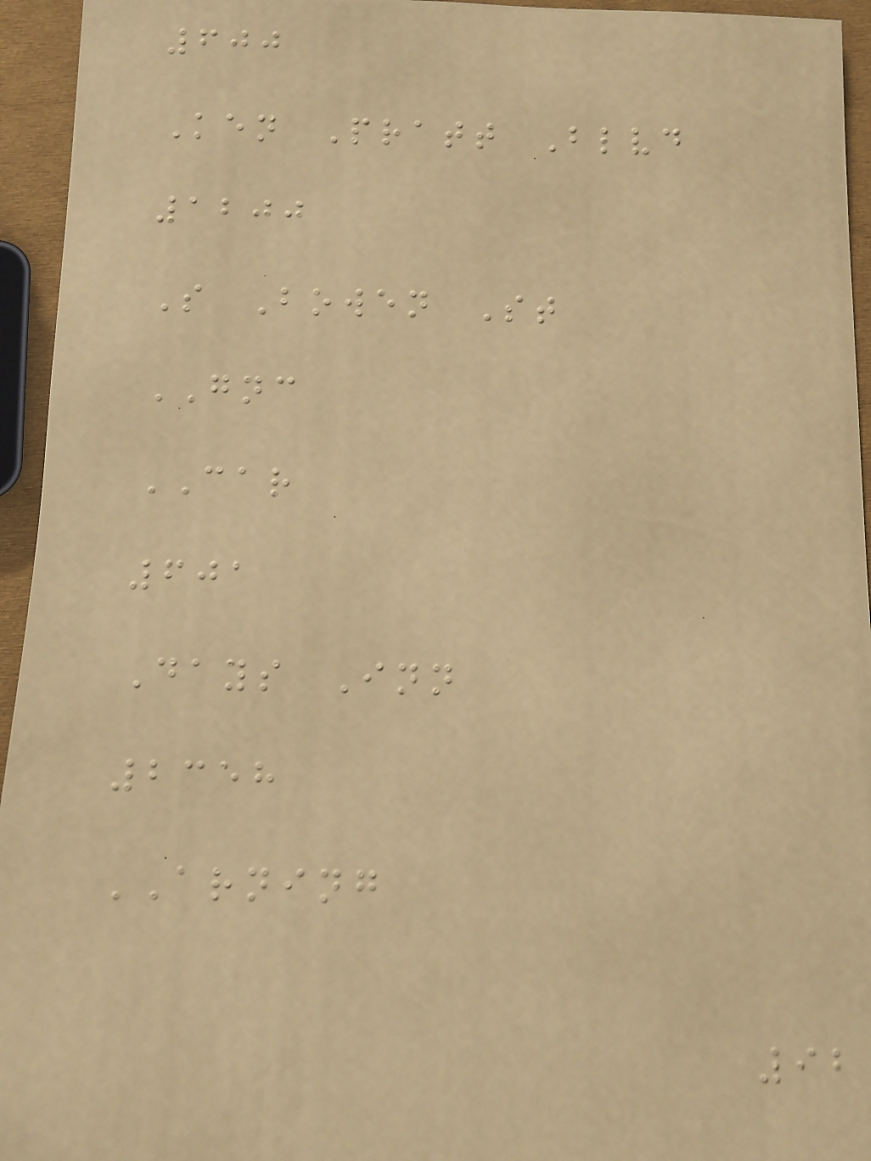600
Ken Pratt Blvd
1200
S Bowen St
GNC
CAR
601
Days Inn
2358
ARNING
92
